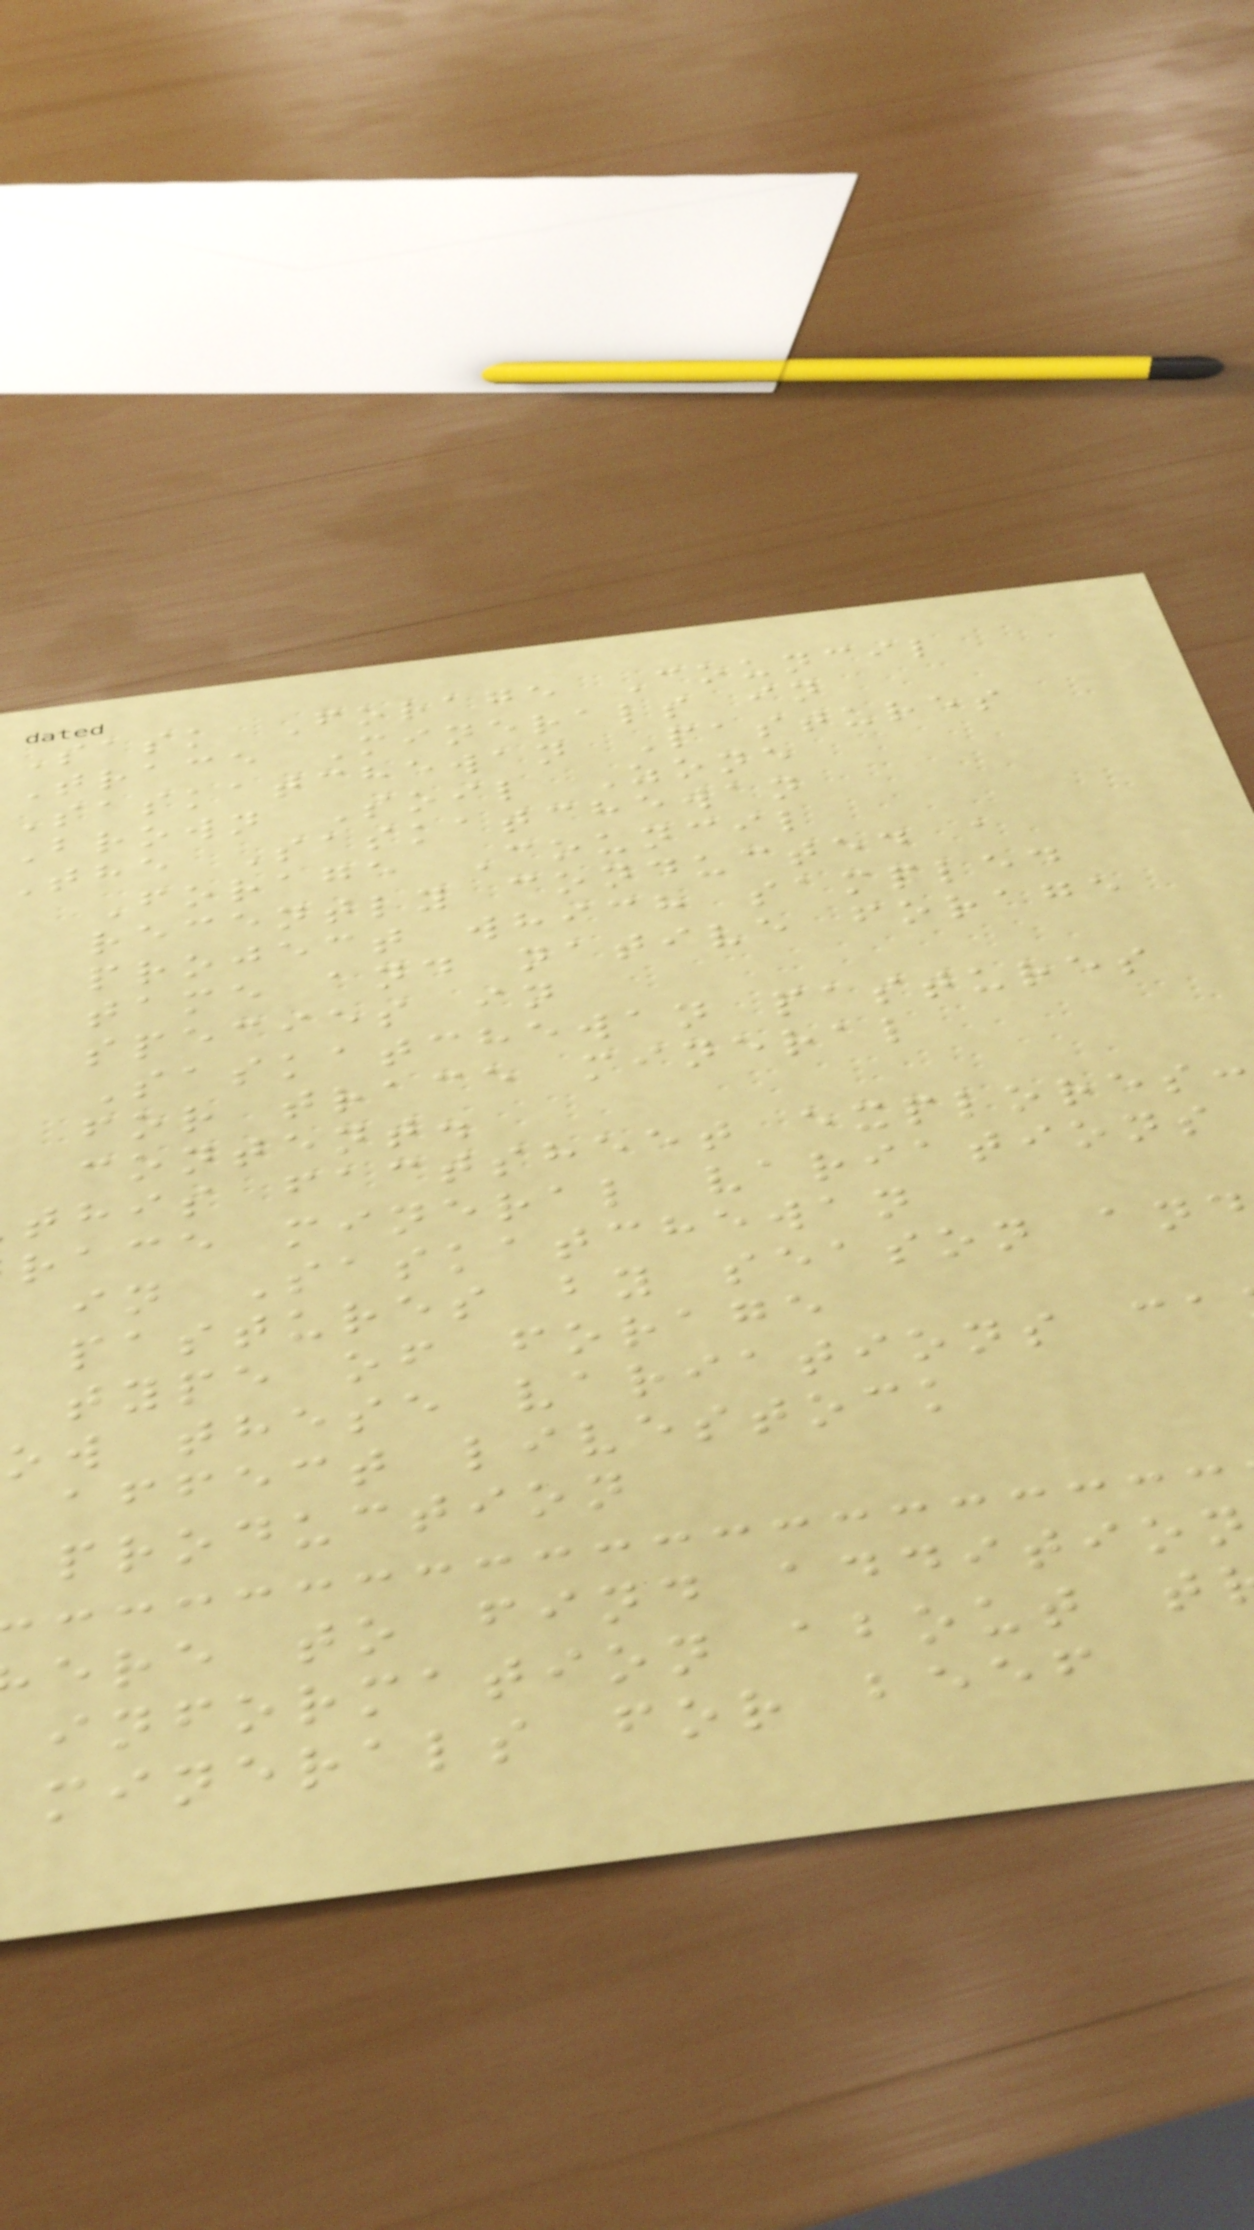Sask Forage Council
Trace Minerals in
Saskatchewan Pastures
Brown Soil Zone
The Saskatchewan
Forage Council
recently conducted a
project which sampled
tame and native forage
species in
Saskatchewan pastures
for trace mineral
content.
this factsheet explores:
race mineral variations
in Saskatchewan
pastures by season and
type of forage
ow these variations ca
affect livestock
production
ere to find addition
information about t
minerals for beef
